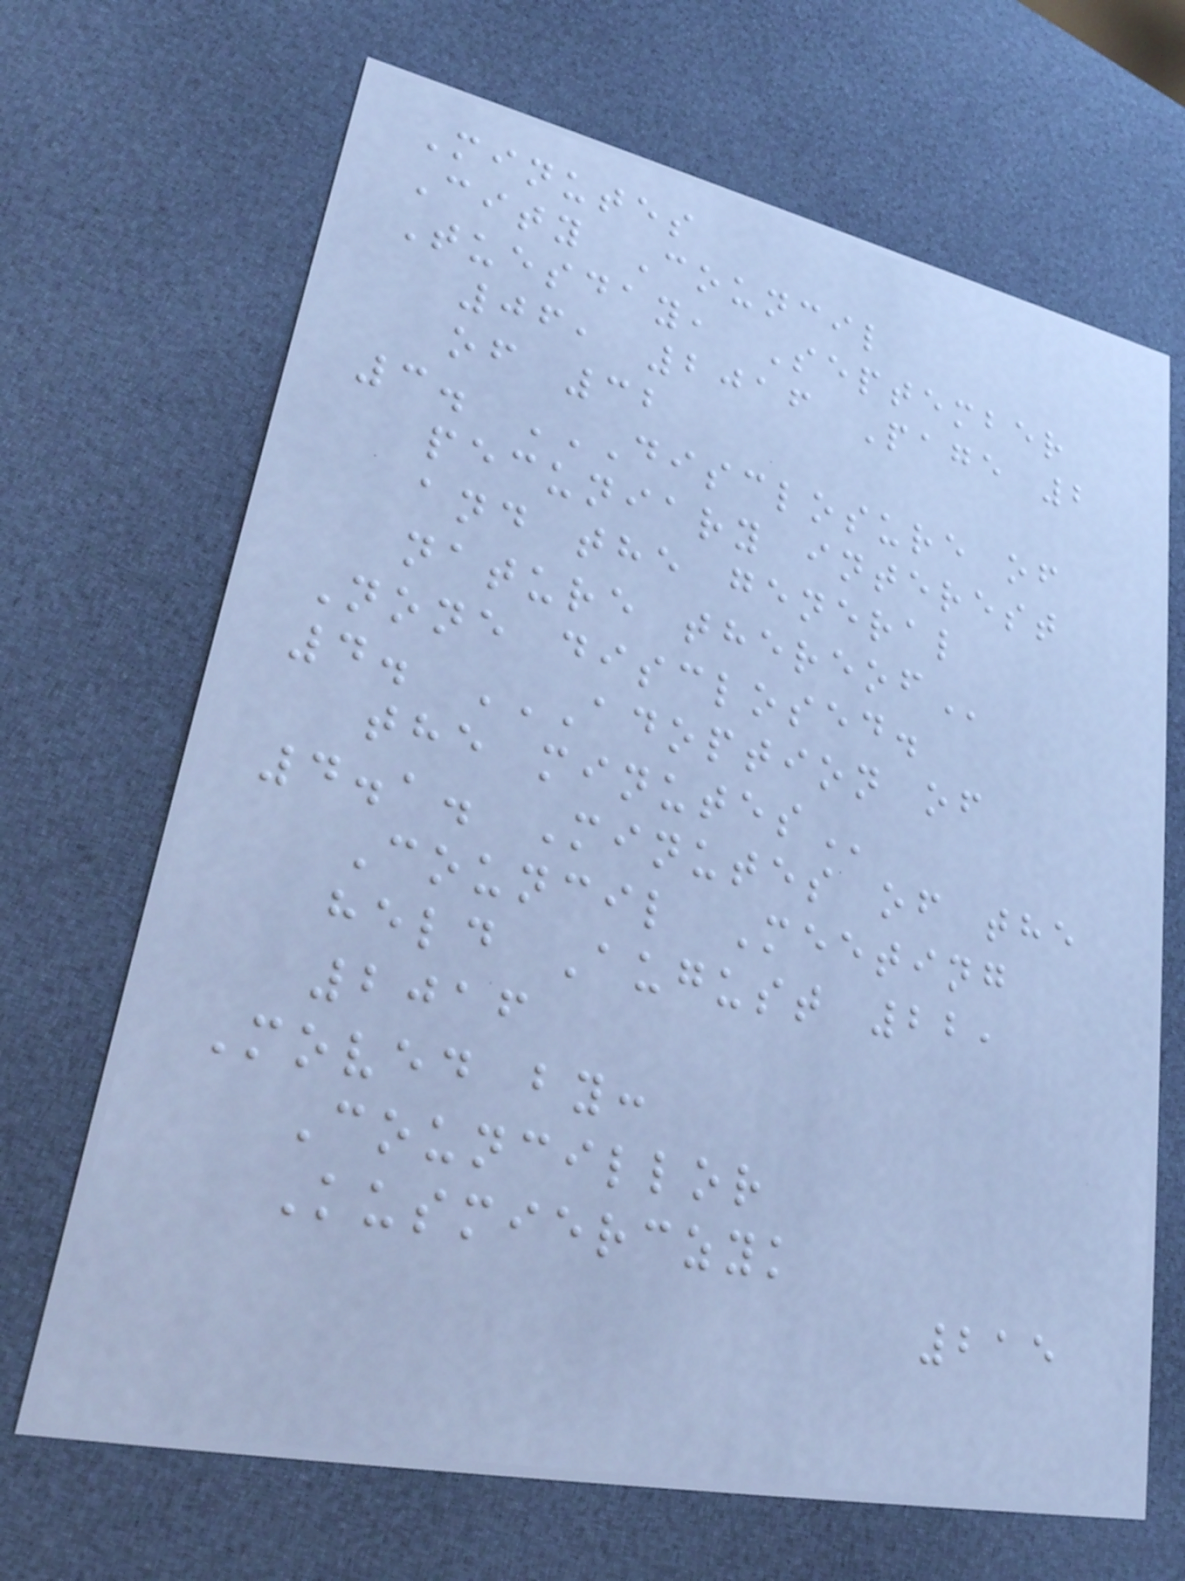Minutes
City Council
Tuesday, September
06, 2016 Page 2
of 32
3. DISCLOSURE OF
PECUNIARY INTEREST
AND THE GENERAL
NATURE THEREOF
None disclosed.
4. ADOPTION OF
THE MINUTES
4.1. Minutes of the
Council Meeting
held August 22,
2016
Moved by:
Councillor
Kusmierczyk
215
